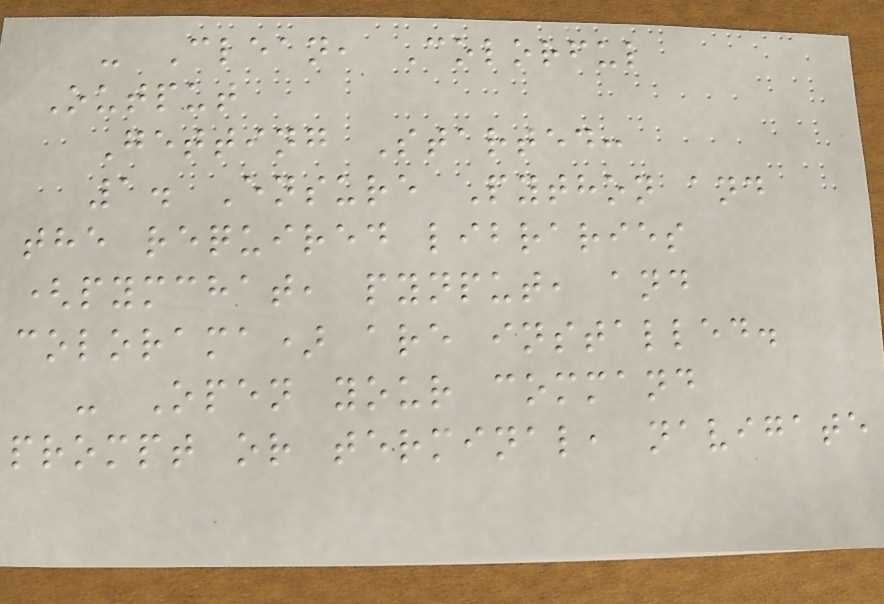- Clean, Colorful
Output
Getting Started:
1. Ensure Python and
the required libraries
(pymchat, pynput, and
colorama) are installed.
- Open your command
prompt or terminal, navigate
